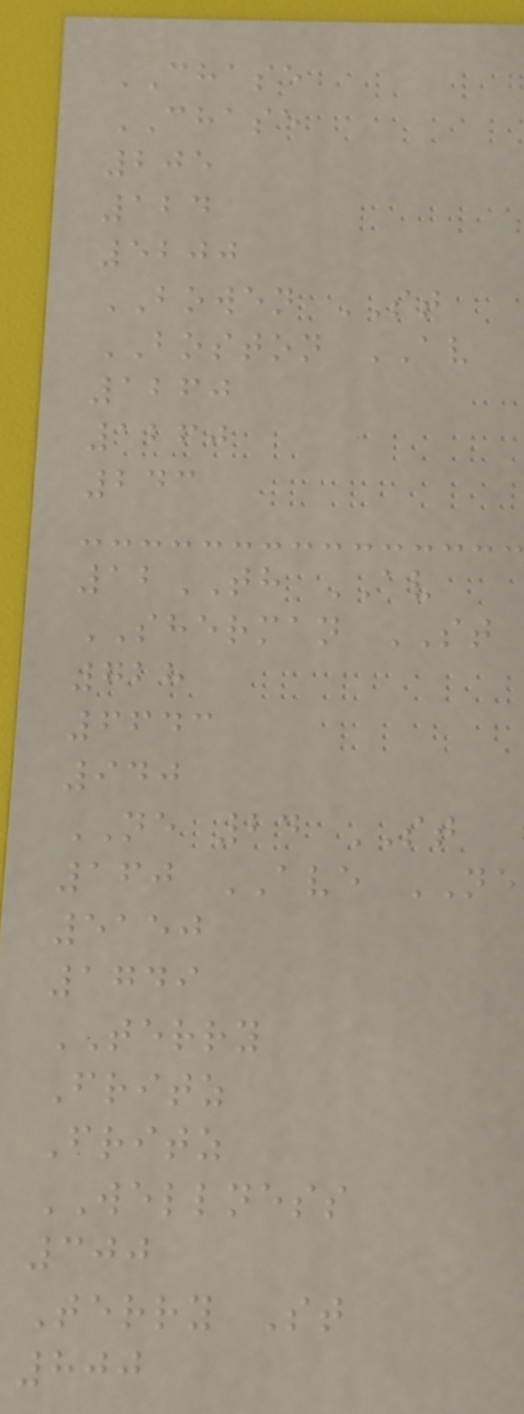CHASE
CHASE
205
124
5200
BOWEN ST
BOSTON AV
1260
1260
243
12TH AV
SHERMAN ST
728
6643
940
NE 24 ST
160 AVE NE
5150
1749
TERRY
Fritz
Fritz
WELLNESS
300
Terry St
800
